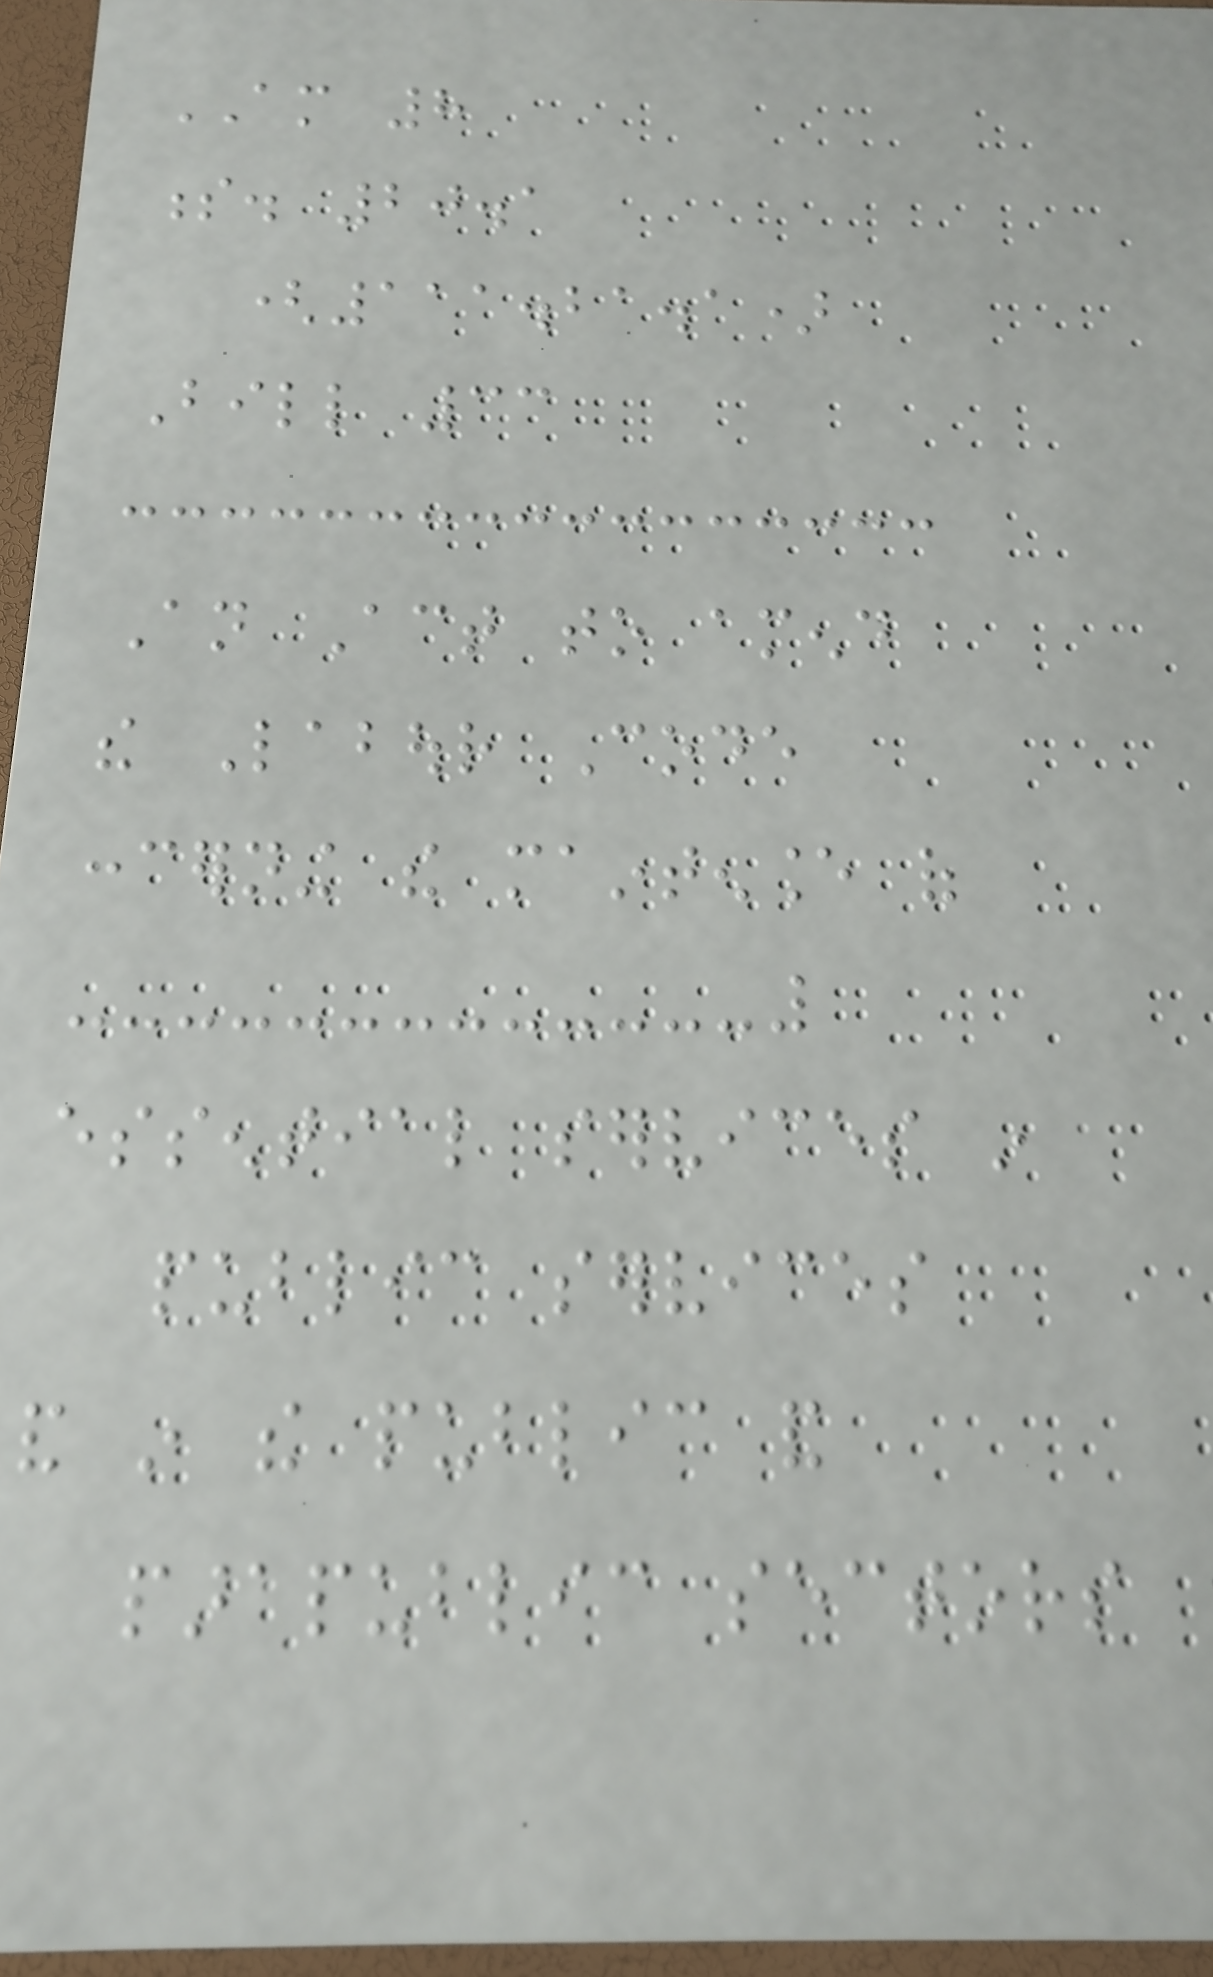AM 8
s. 20.1
(111.21.1)
Bill 33
An Act to amend
the Labour Code
concerning the maintenance of
essential services in
public services
and in the public and
parapublic sectors
